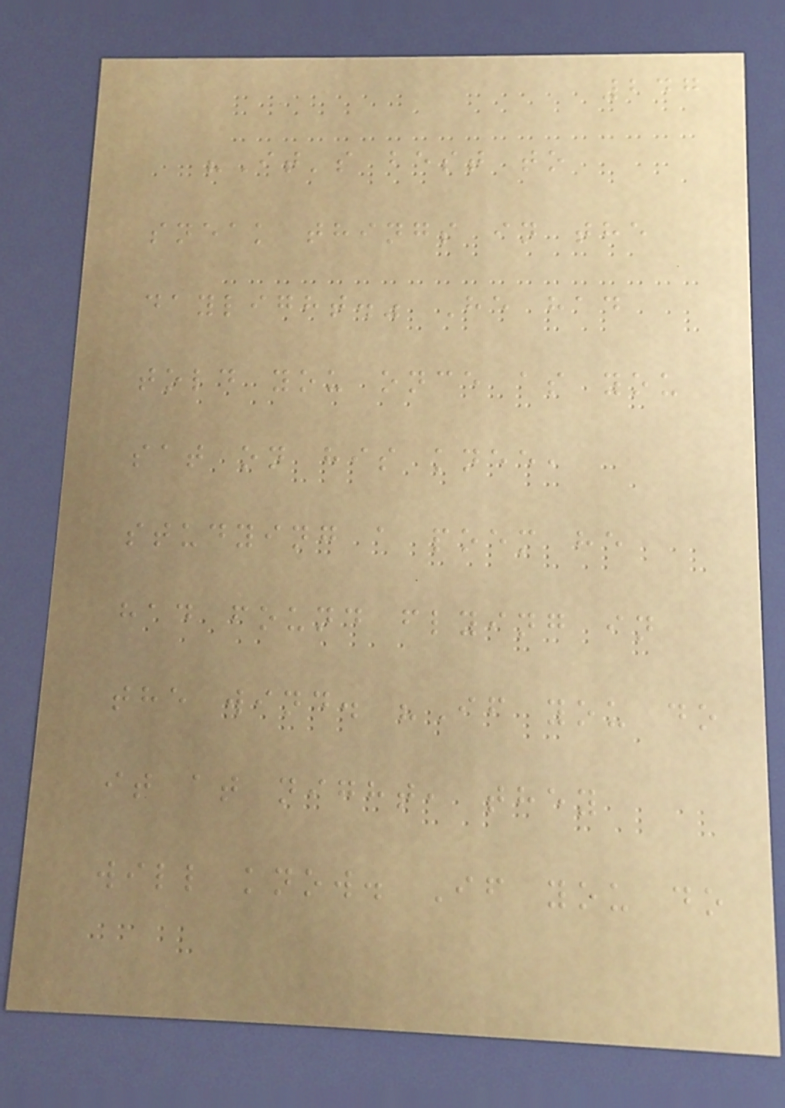247
"It's best to
sneak things in the
daylight." He had
told you once as you
sat on his knee,
studying a poem he
had found flying in
the wind. "If you do
it at night, they
will know. If you do
